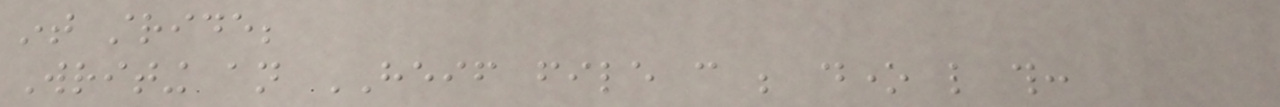int stride;
Writing an HEIF file can be done like this:
